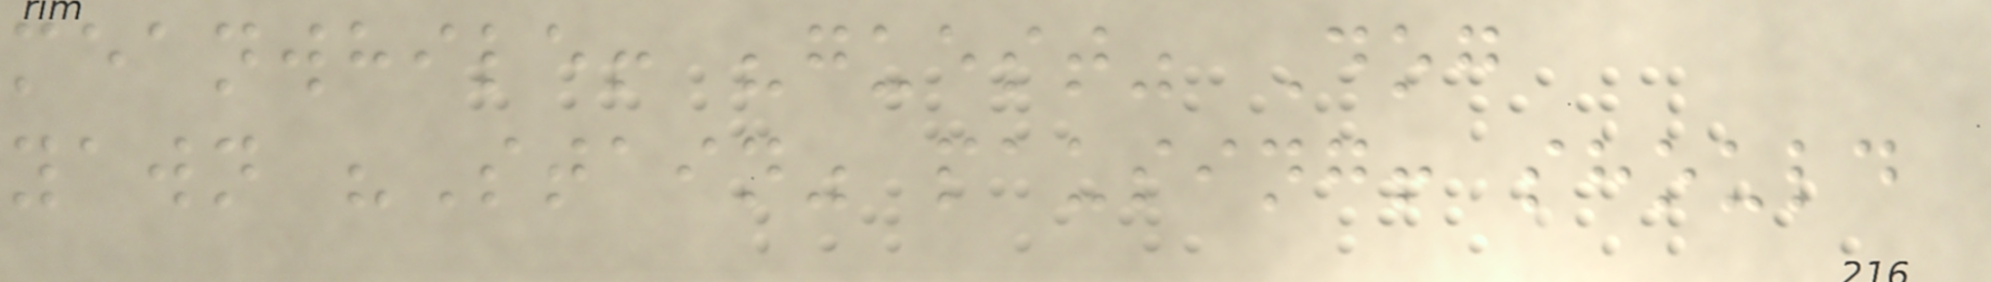meanwhile! "guest" Dog
yawn "Stain" pausing! should
